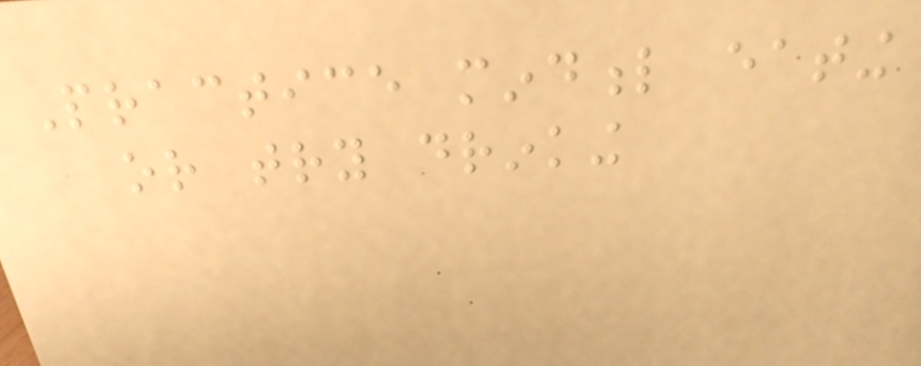Practice mindful eating
or try drinking
